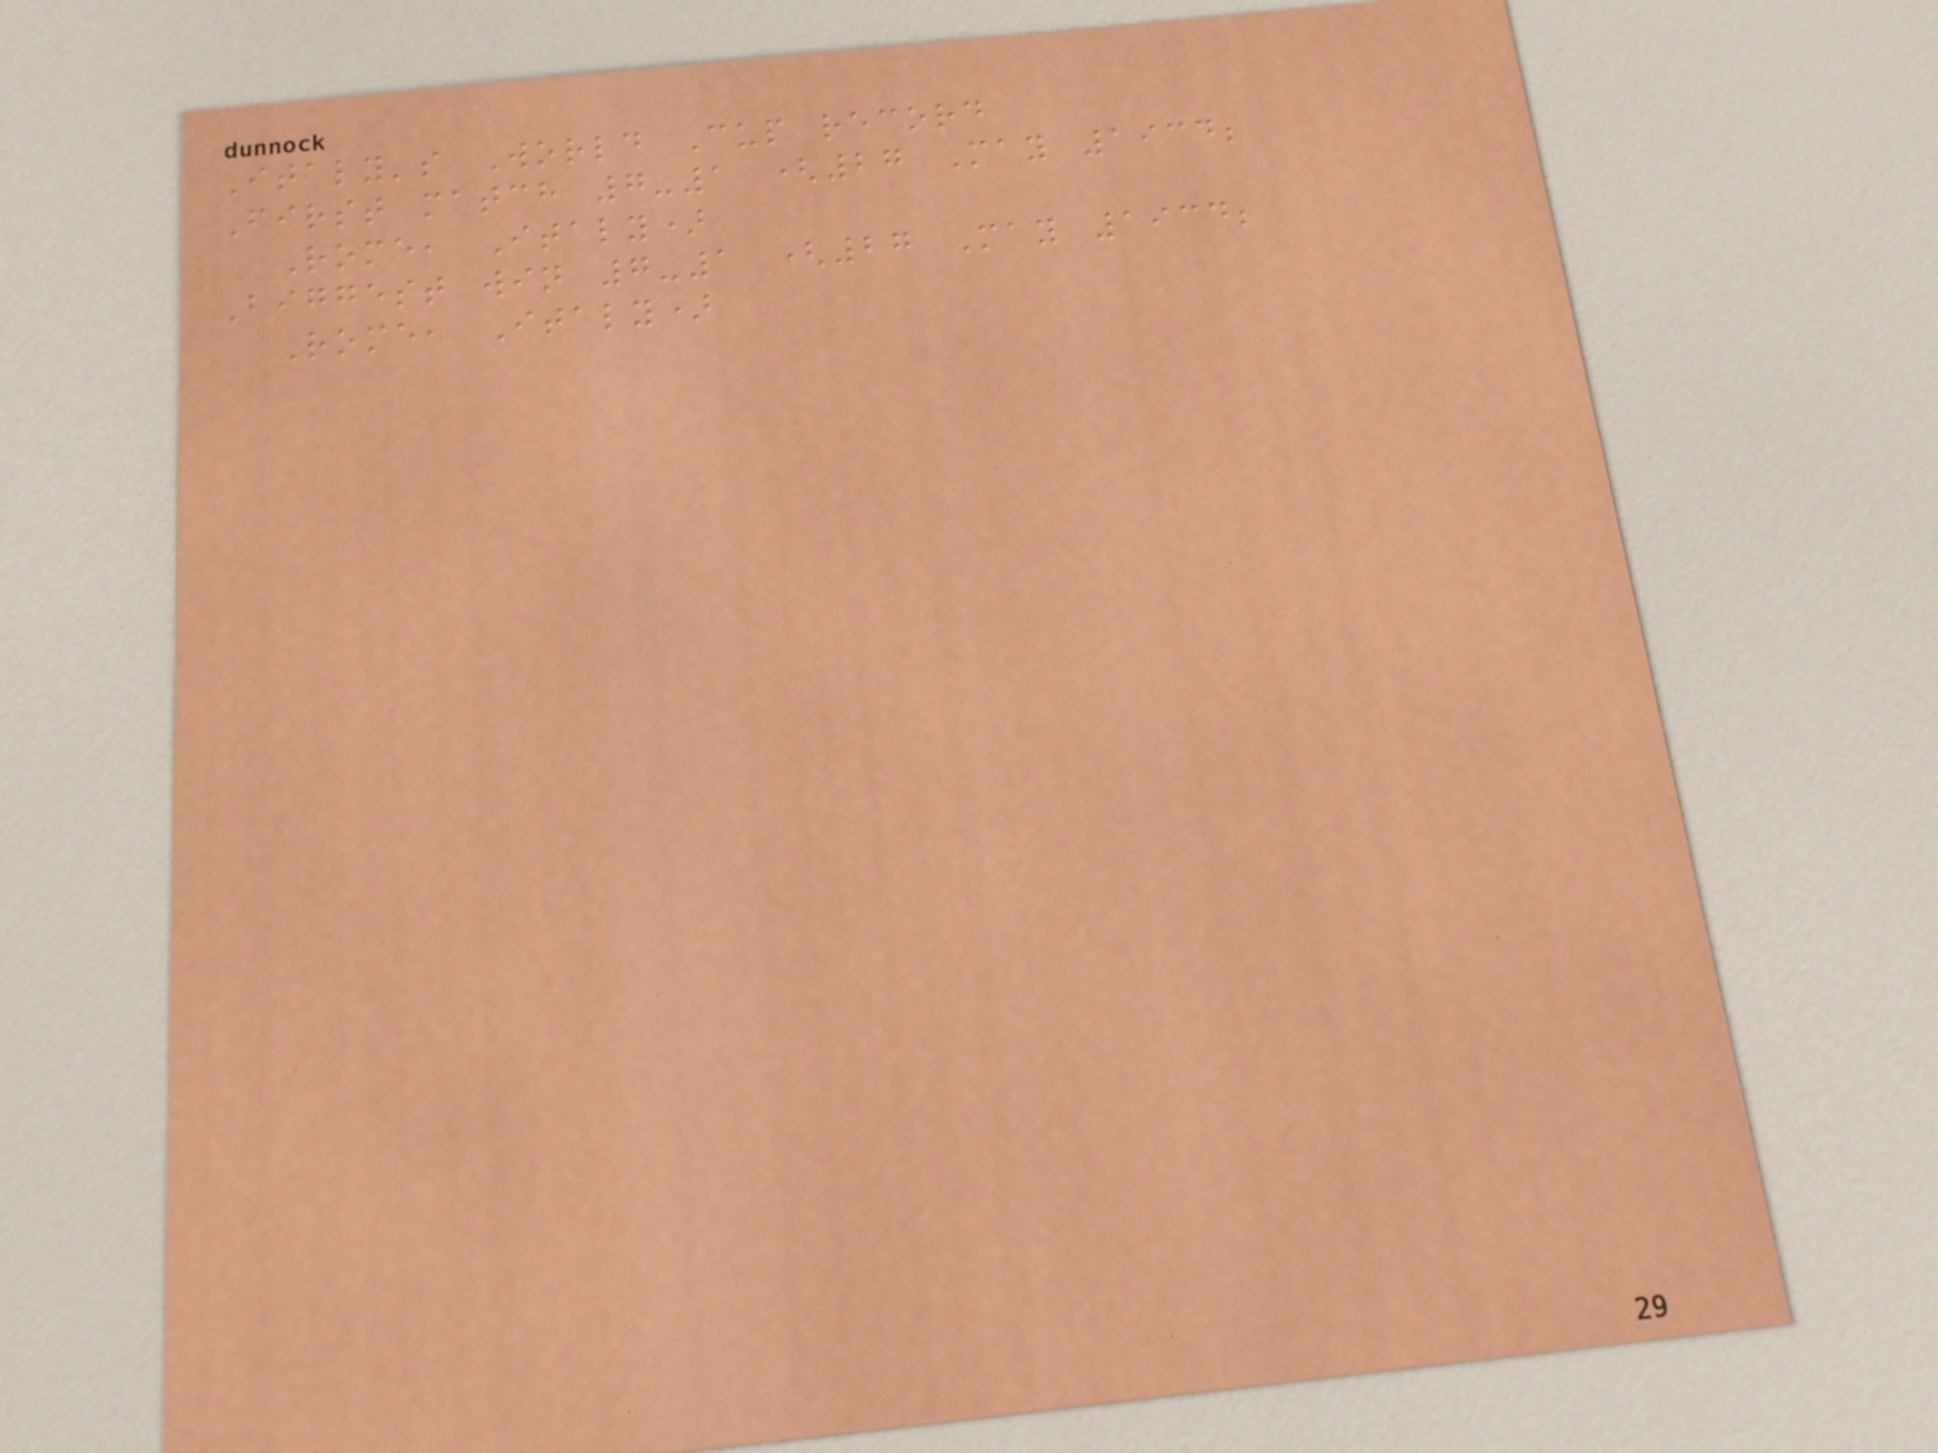Italy's World Cup record
First match 7-1 (27 May 1934;
Rome, Italy)
Biggest win 7-1 (27 May 1934;
Rome, Italy)
